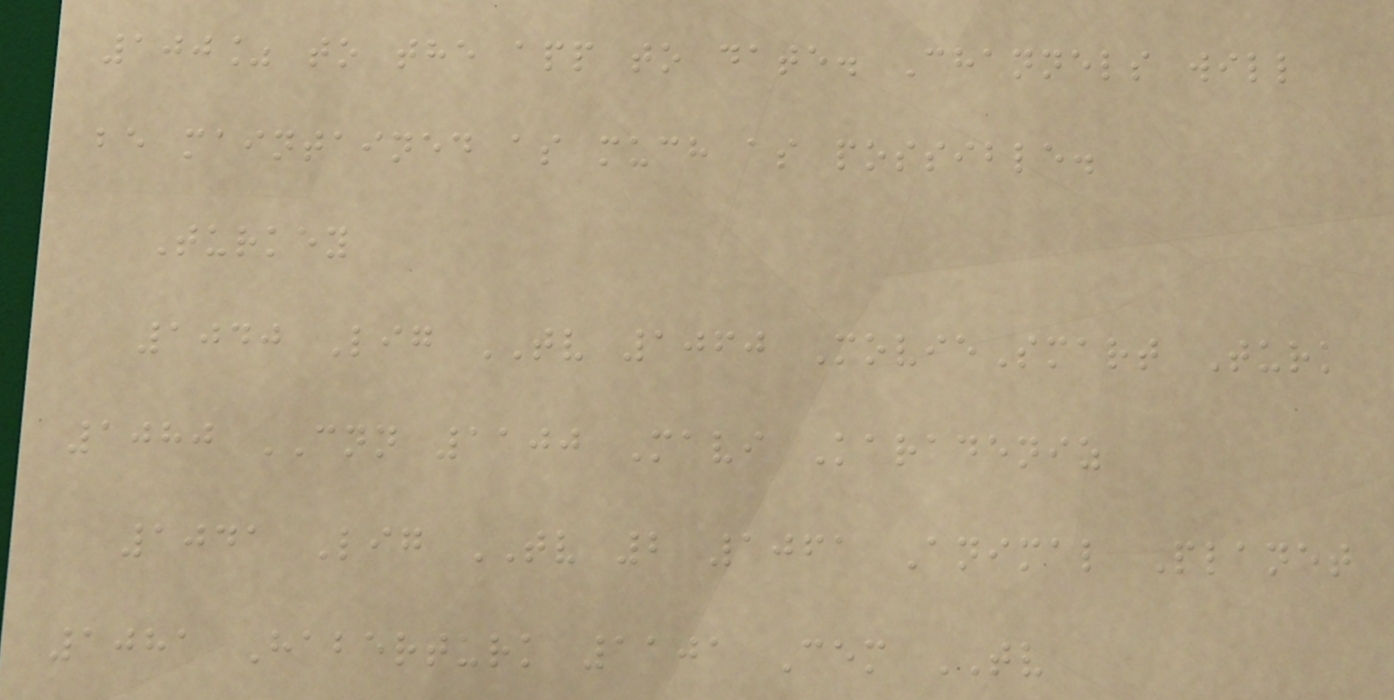100% to the app to date. Channels will
be maintained as much as possible.
Turkey
1040 Lig TV 1060 MovieSmart Turk
1080 CNN 1100 Mavi Karadeniz
1041 Lig TV 2 1061 Animal Planet
1081 Haberturk 1101 Cem TV
